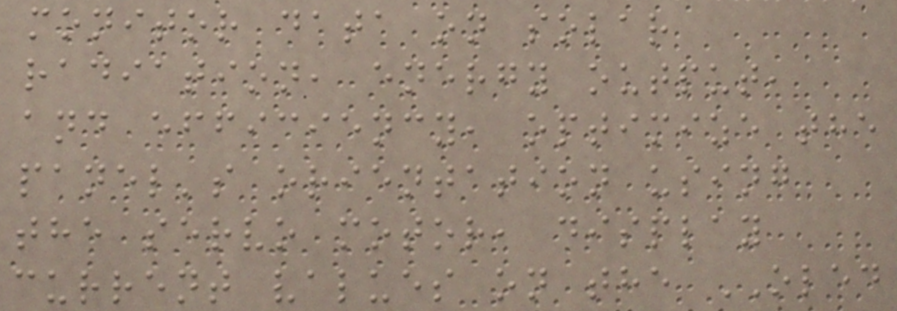monitor data on solar
radiation, energy output,
and efficiency, optimize the
panel's orientation using
the servo motor, display
current values on the OLED
